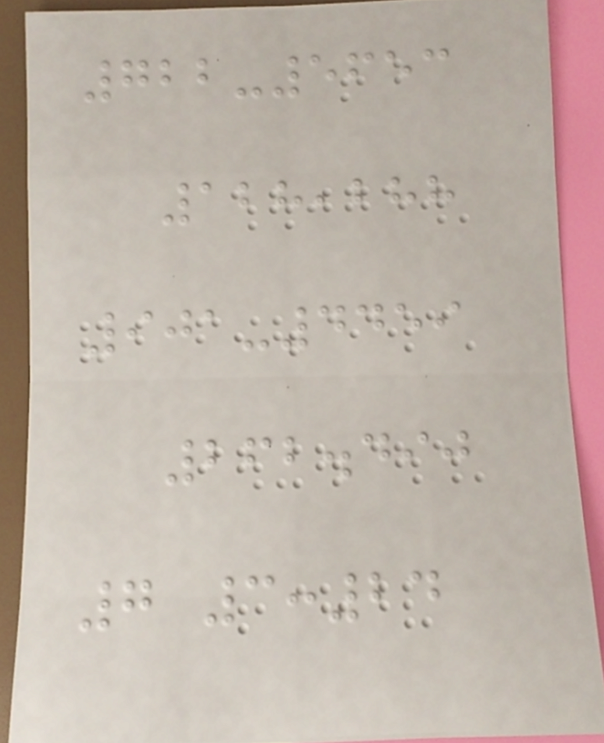722-5653
128,288
901-4459
262.490
7 3:24
